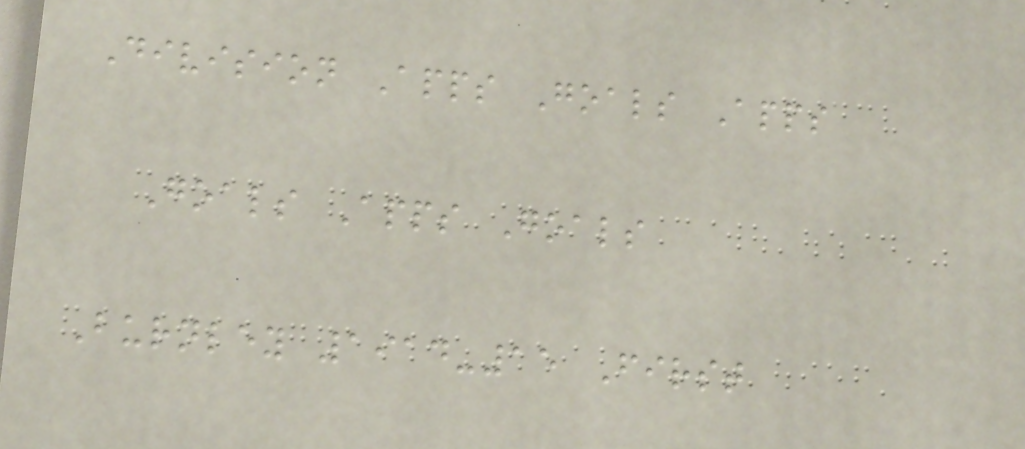Division Apps Goals Apps
Goals Apps Goals
Burnley 1914-15 First
